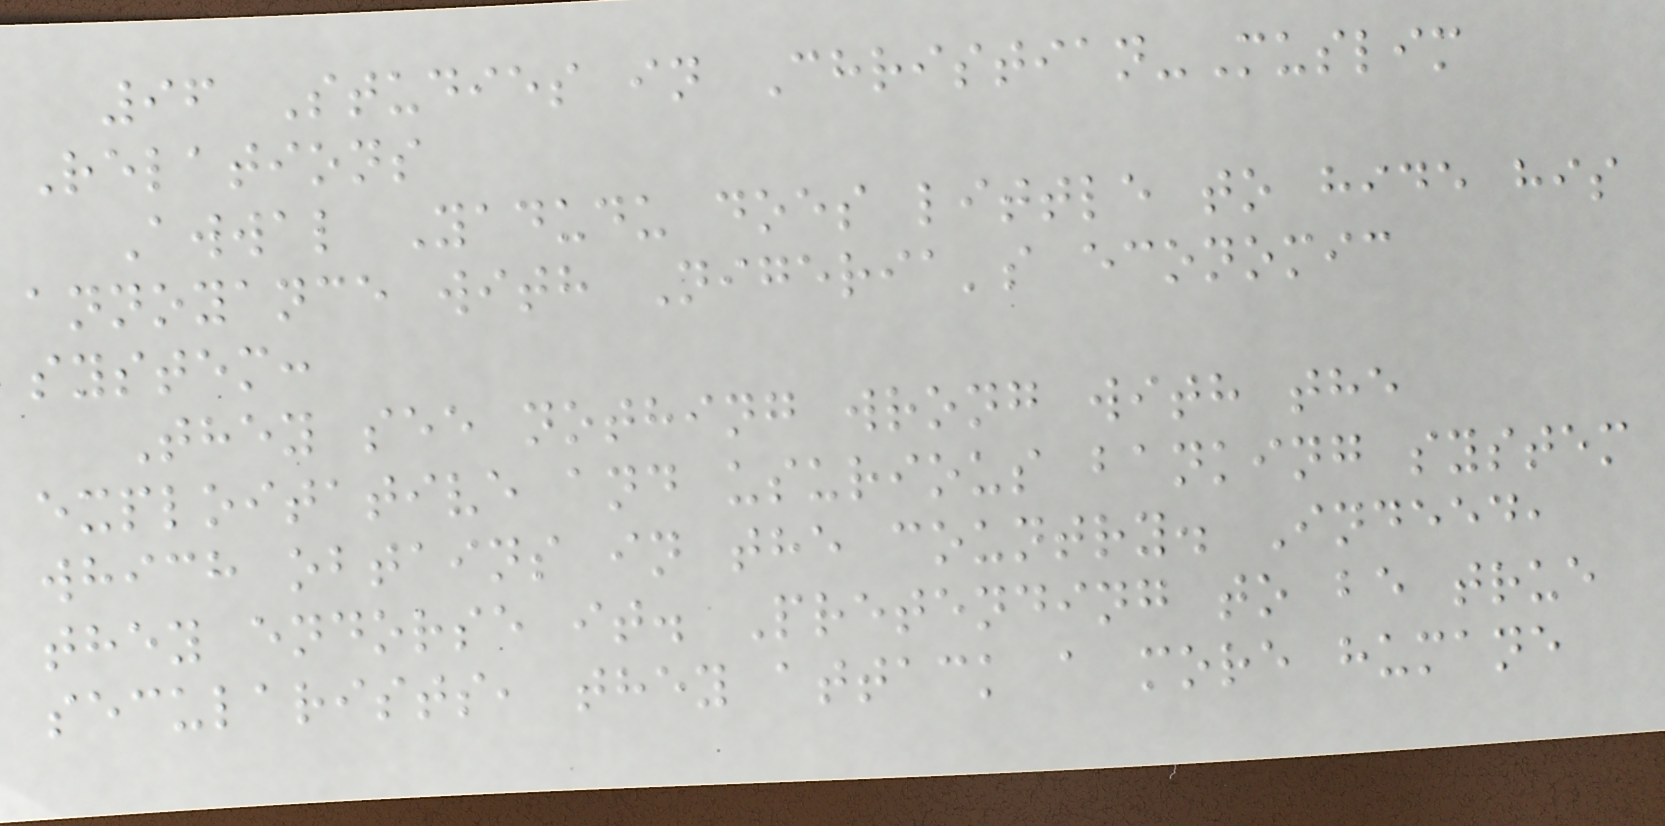96 Studies in Christian-Muslim
Relations
Awwal Yadudu does little to hide his
annoyance with Nigeria's economic
system:
They see nothing wrong with the
exploitative and usurious banking system
which obtains in the country. Indeed,
they endorse it. Pretending to be true
secularists, they attack a more humane
